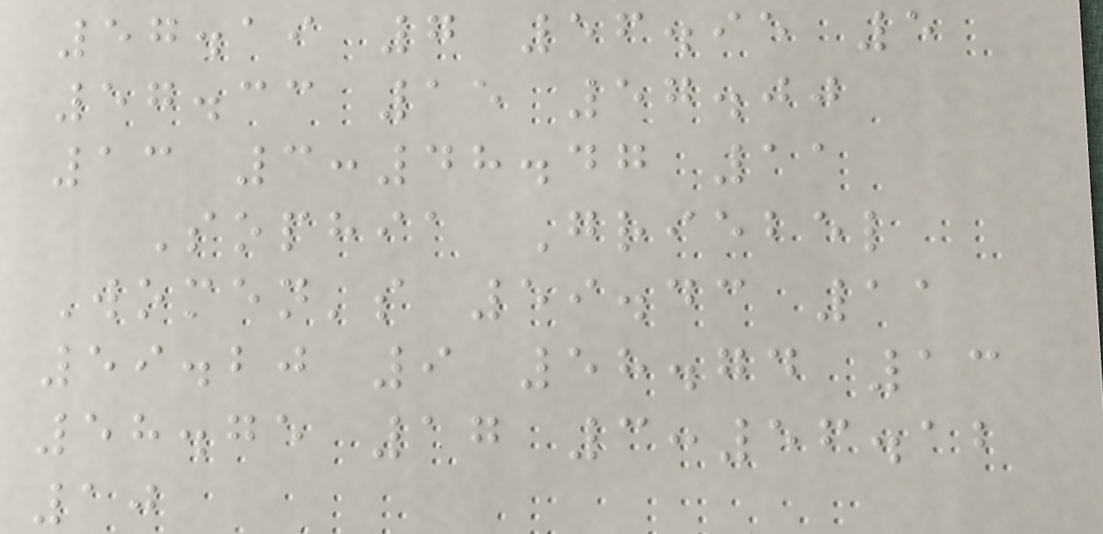57.19 7 56.95 5
57.33 15 57.00
13 3:48.47 11
Sophia Griebel
Women's 59.43 11
59.20 9 58.74 13
58.75 17 3:56.12
10
